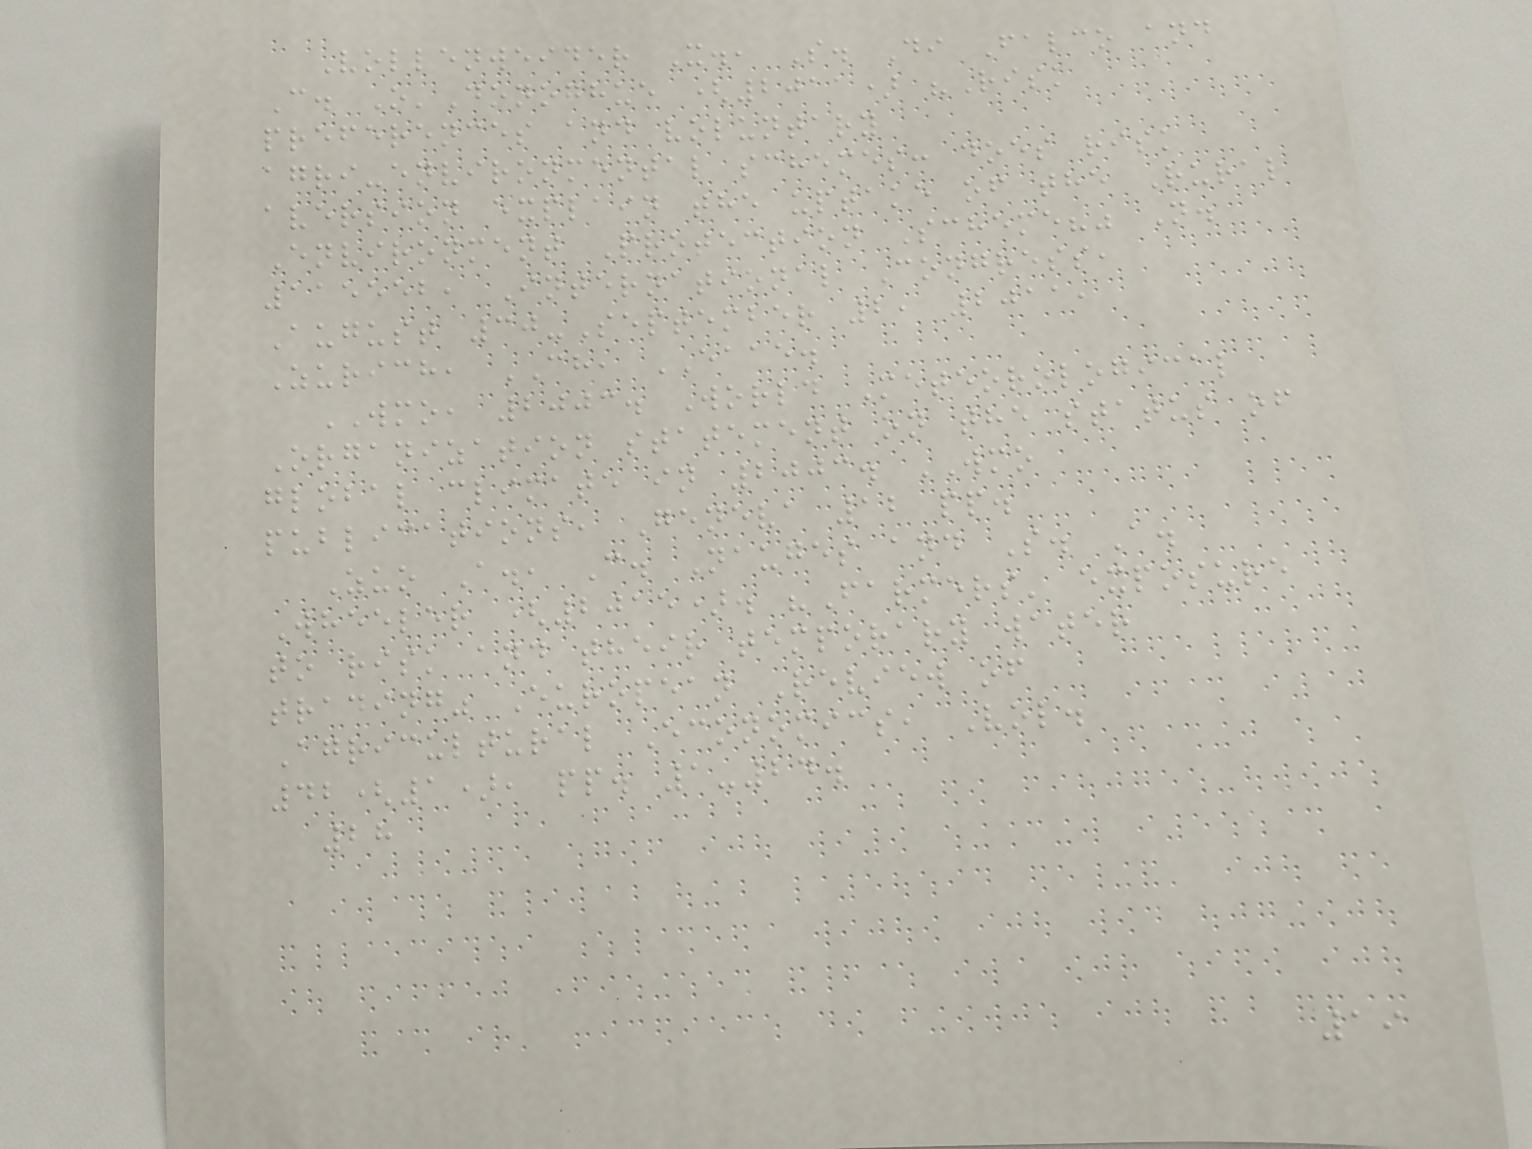Vollenweider X., S. Di Falco and
C. O'Donoghue (2011) "Risk
preferences and voluntary
agri-environmental schemes: does risk
aversion explain the uptake of the Rural
Environment Protection Scheme?" N.
115552, International Congress,
August 30-September 2, 2011,
Zurich, CH, EAAE.
WMO, 2003. World Meteorological
Organization statement on the status of
global climate in 2003. WMO
publications, Geneva 12 pp.
Zuo A., C. Nauges and S. A.
Wheeler (2015). "Farmers' exposure
to risk and their temporary water
trading" European Review of
Agricultural Economics, Vol.
42(1), pp. 1-24.
28
19
